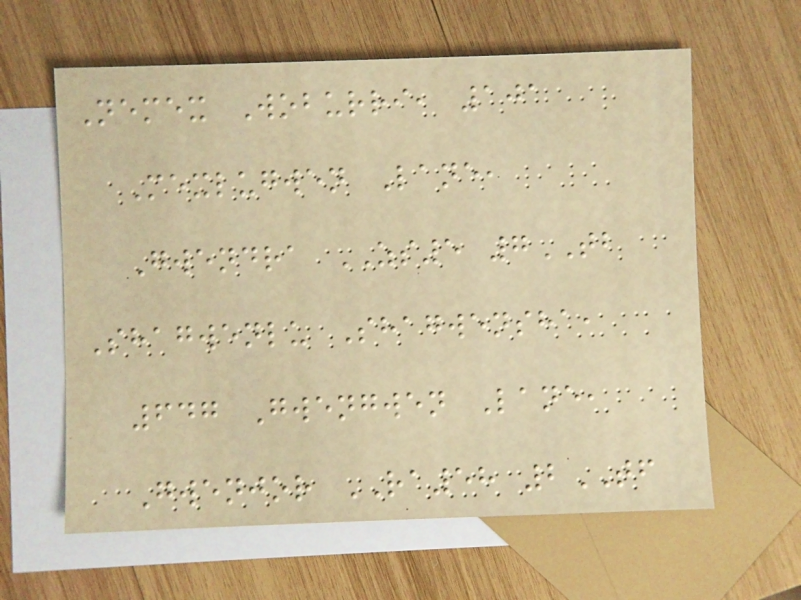Nemex Woburri, 101
Mexlugwen Lane,
Gwendra ZS5 7TB
Shagwenlu Shagwensha,
647 Gwengwen Lane,
Gwenjor RA58 2TF
